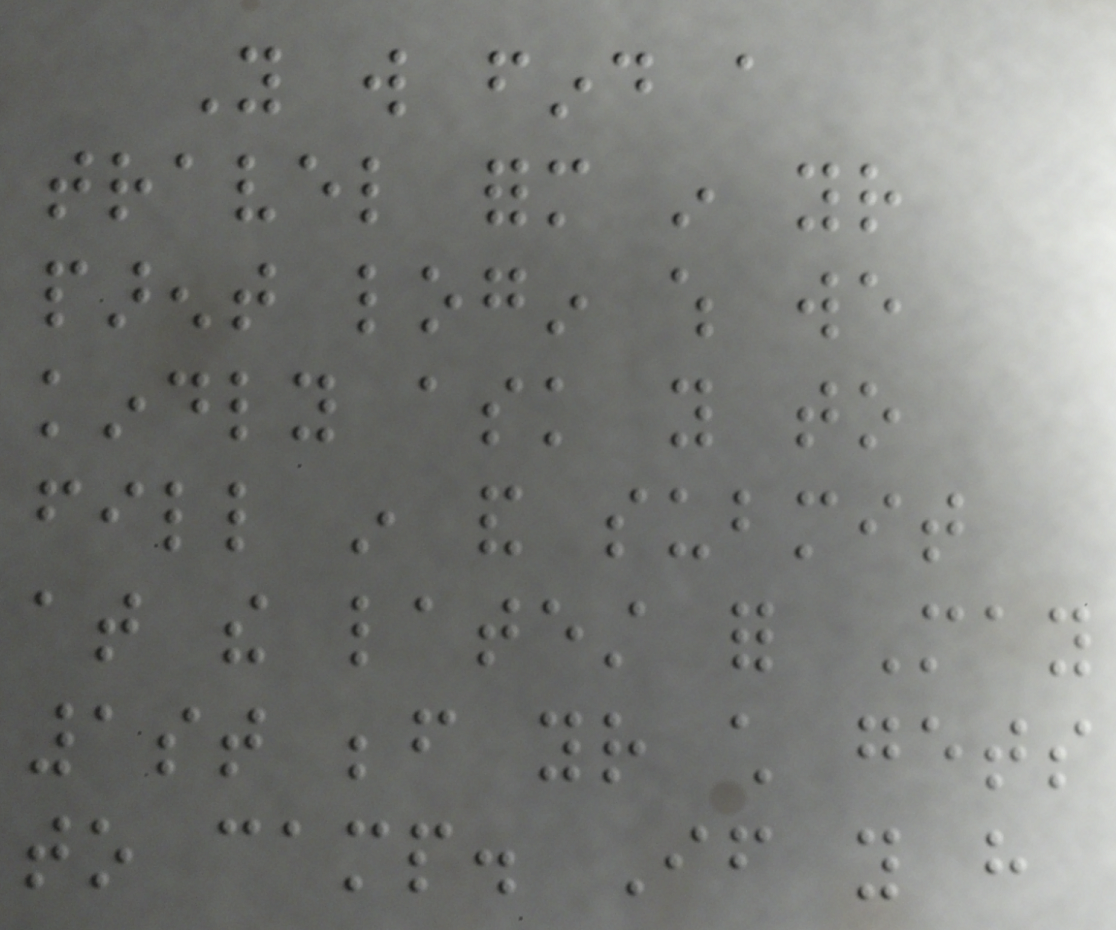You will find a
travel form in your
parent login which we
kindly ask you to
fill in and submit
at the latest for May
1st before your child gets
to camp. If you have
